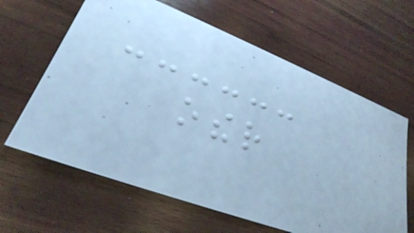other
